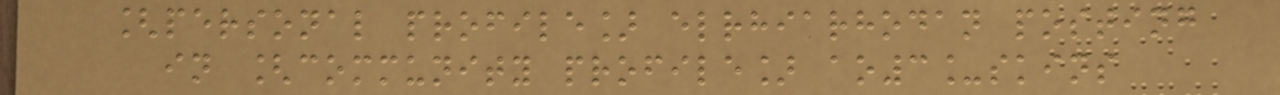[personal profile] elrhiarhodan posting
in [community profile] ao3_skins
